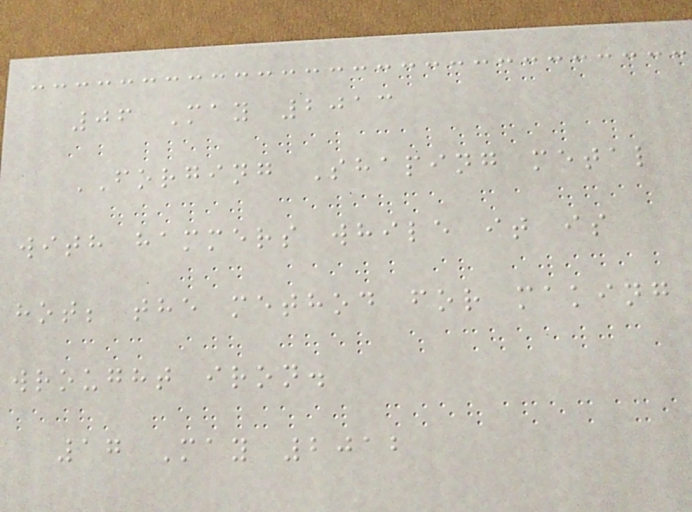06 May 2013
FORGING Shaping metal
with hammers while it is
hot; the method for making
wrought iron.
17 May 2012
